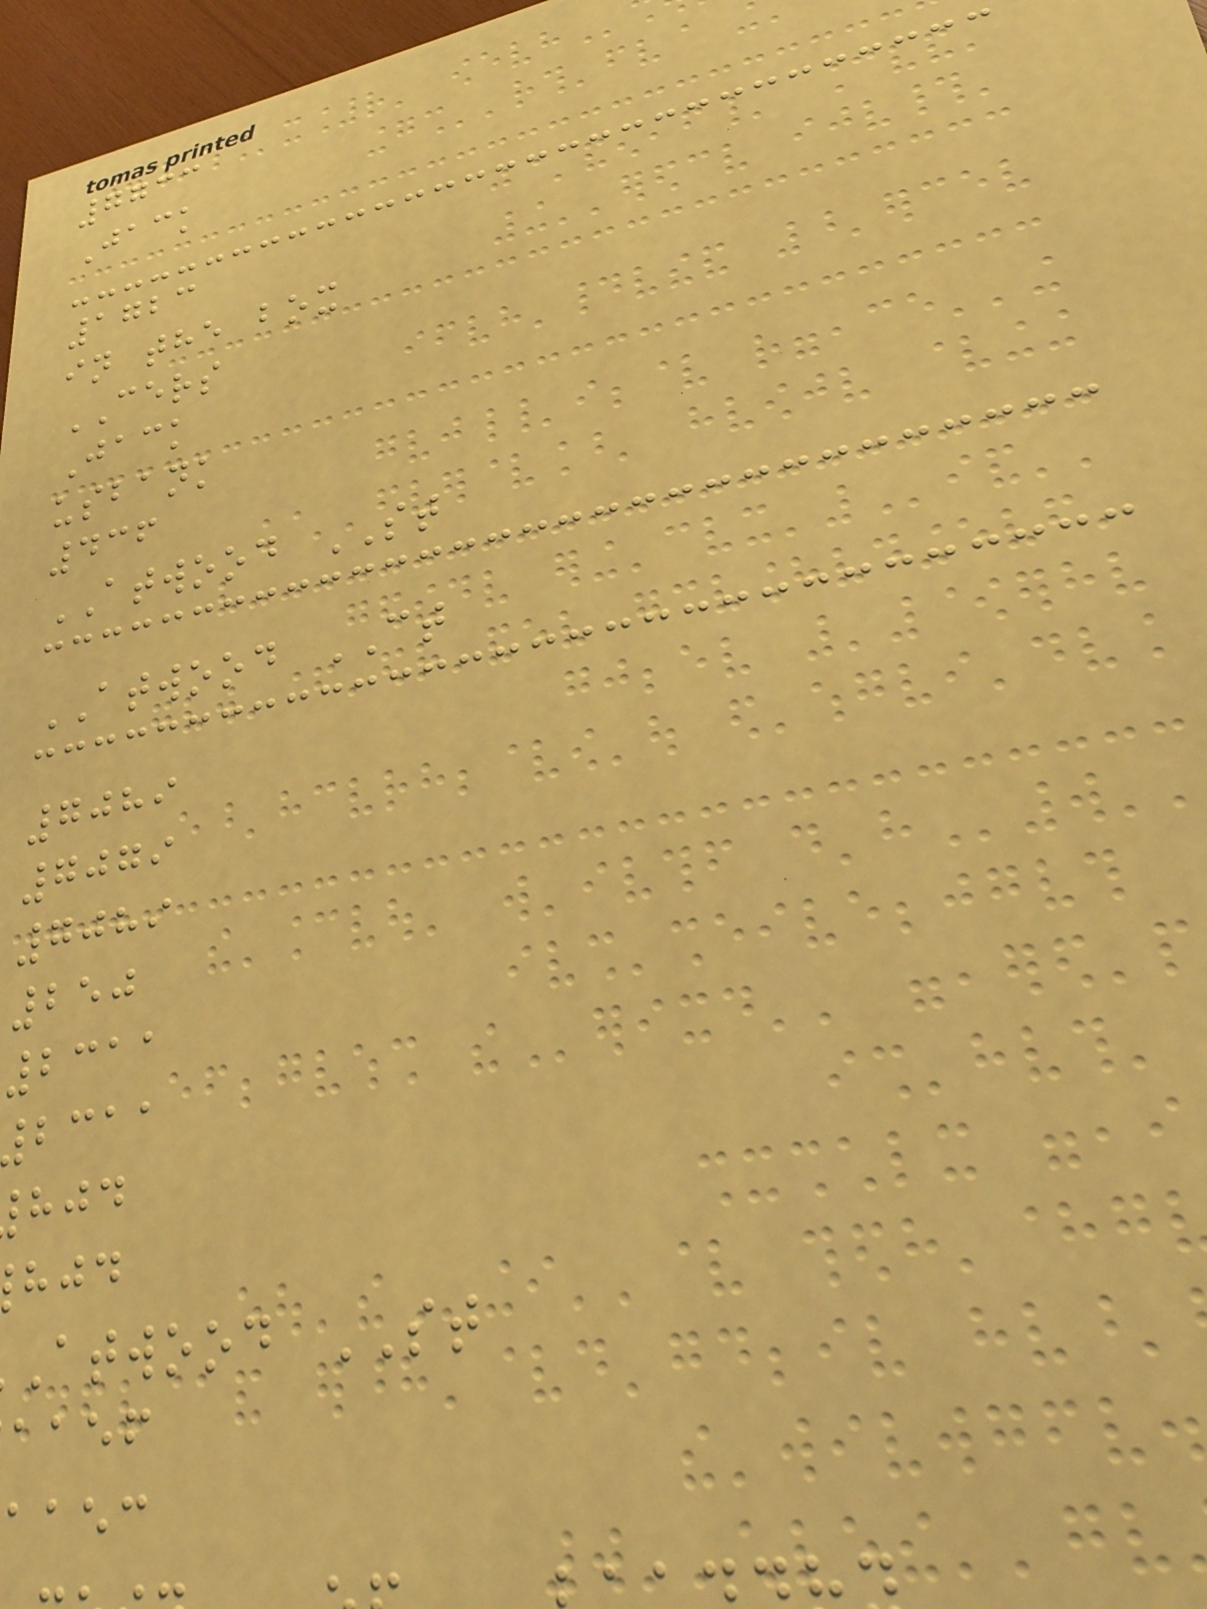7733
Jack
1723
in the box
CERS
Jack
usbank
436
ATWOOD ST
ATWOOD CT
7089
7079
7089
250
2311
bcaa
atwood ST
aaef
aaec
